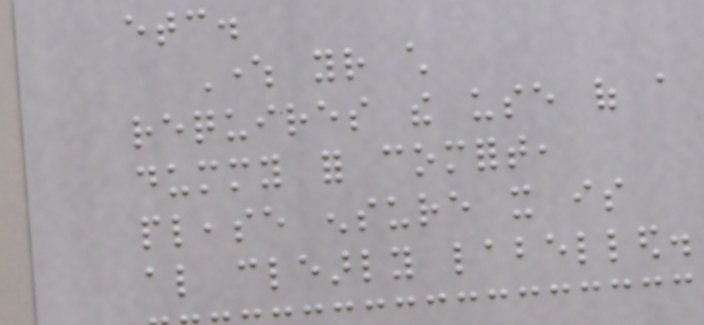etc.
Where your child
requires the use of a
dummy for comfort,
please ensure it is
also clearly labelled.
